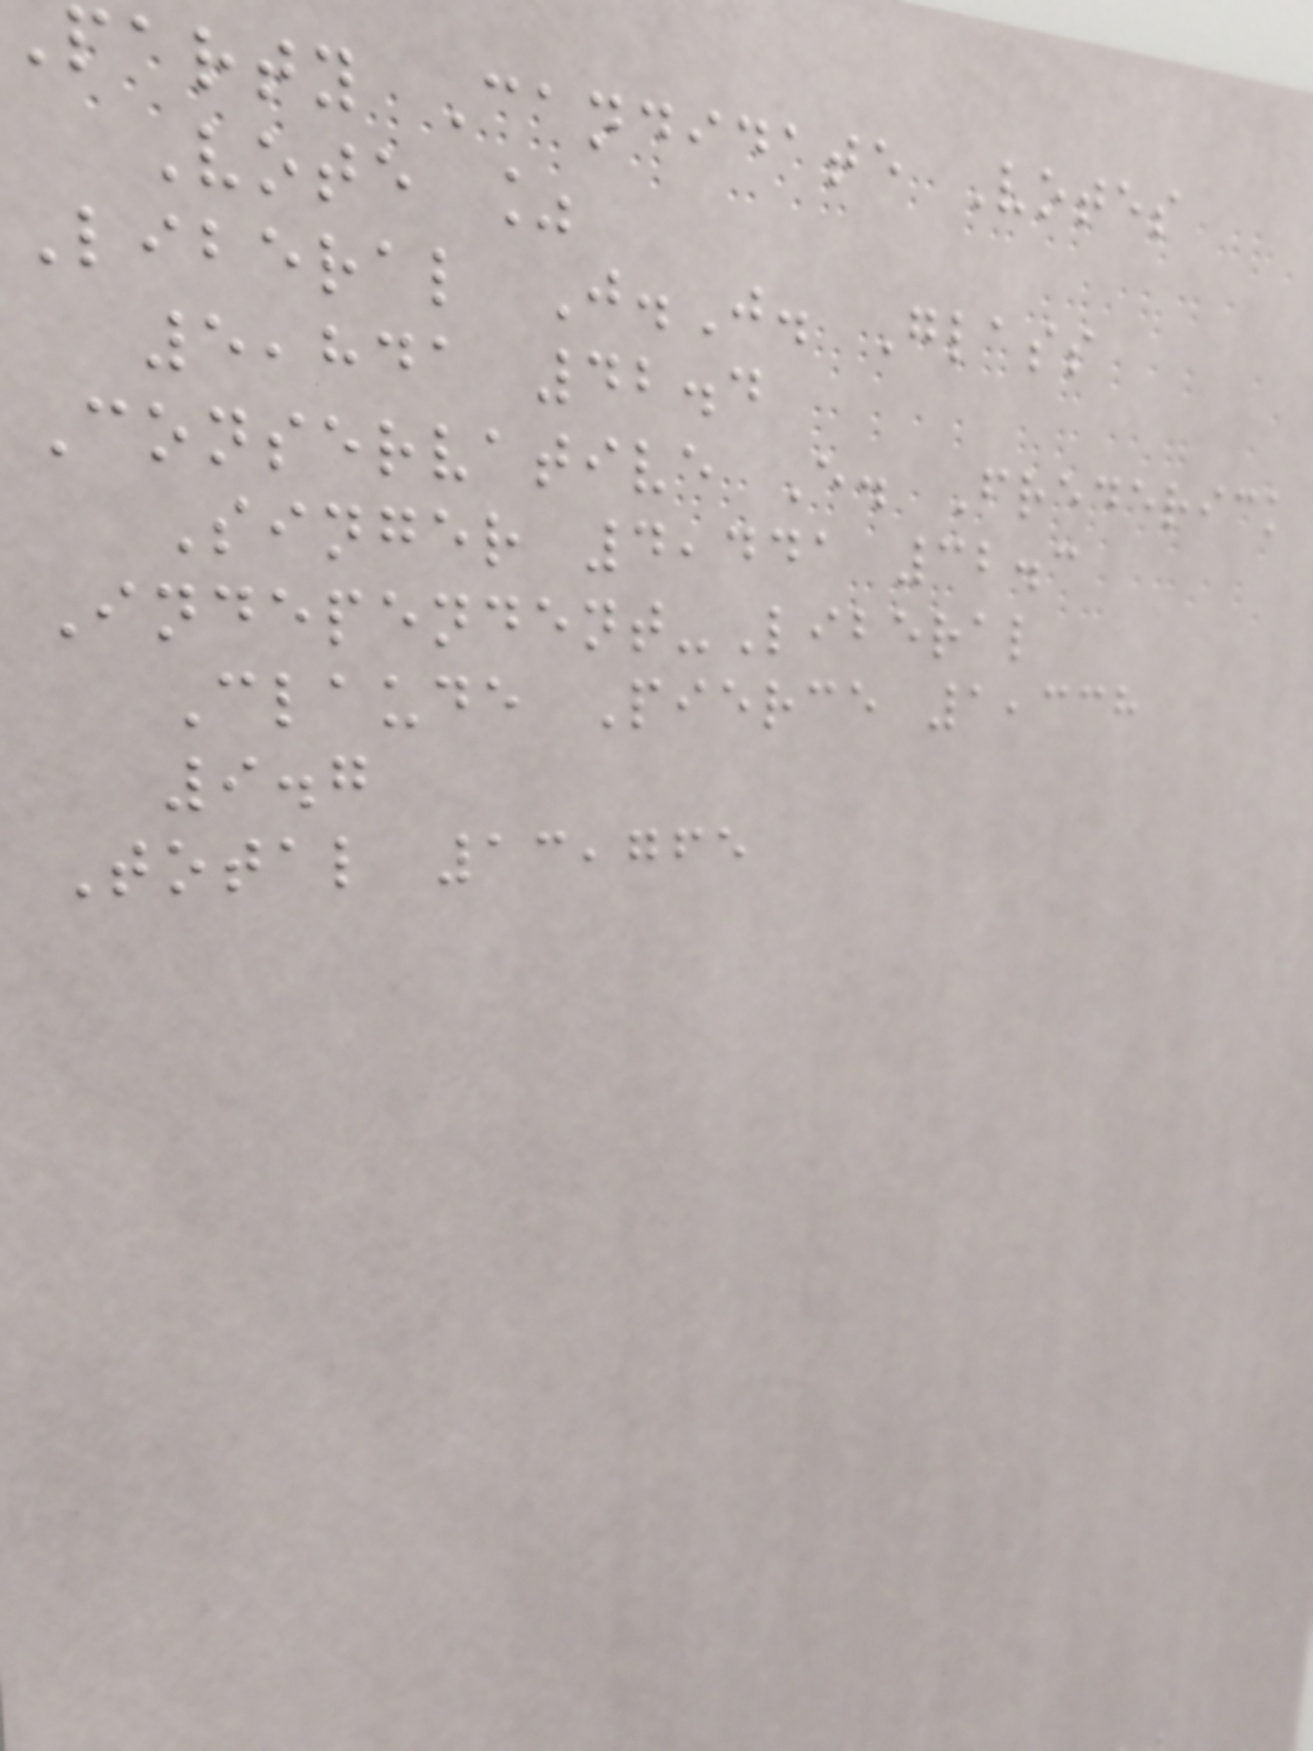party Candidate Votes
Vote %
Liberal J.J. Glass
5,841 42.4
Conservative E. Frederick
Singer 4,441 32.3
Independent-Liberal
Claude Pierce 1,338
9.7
Total 13,765
